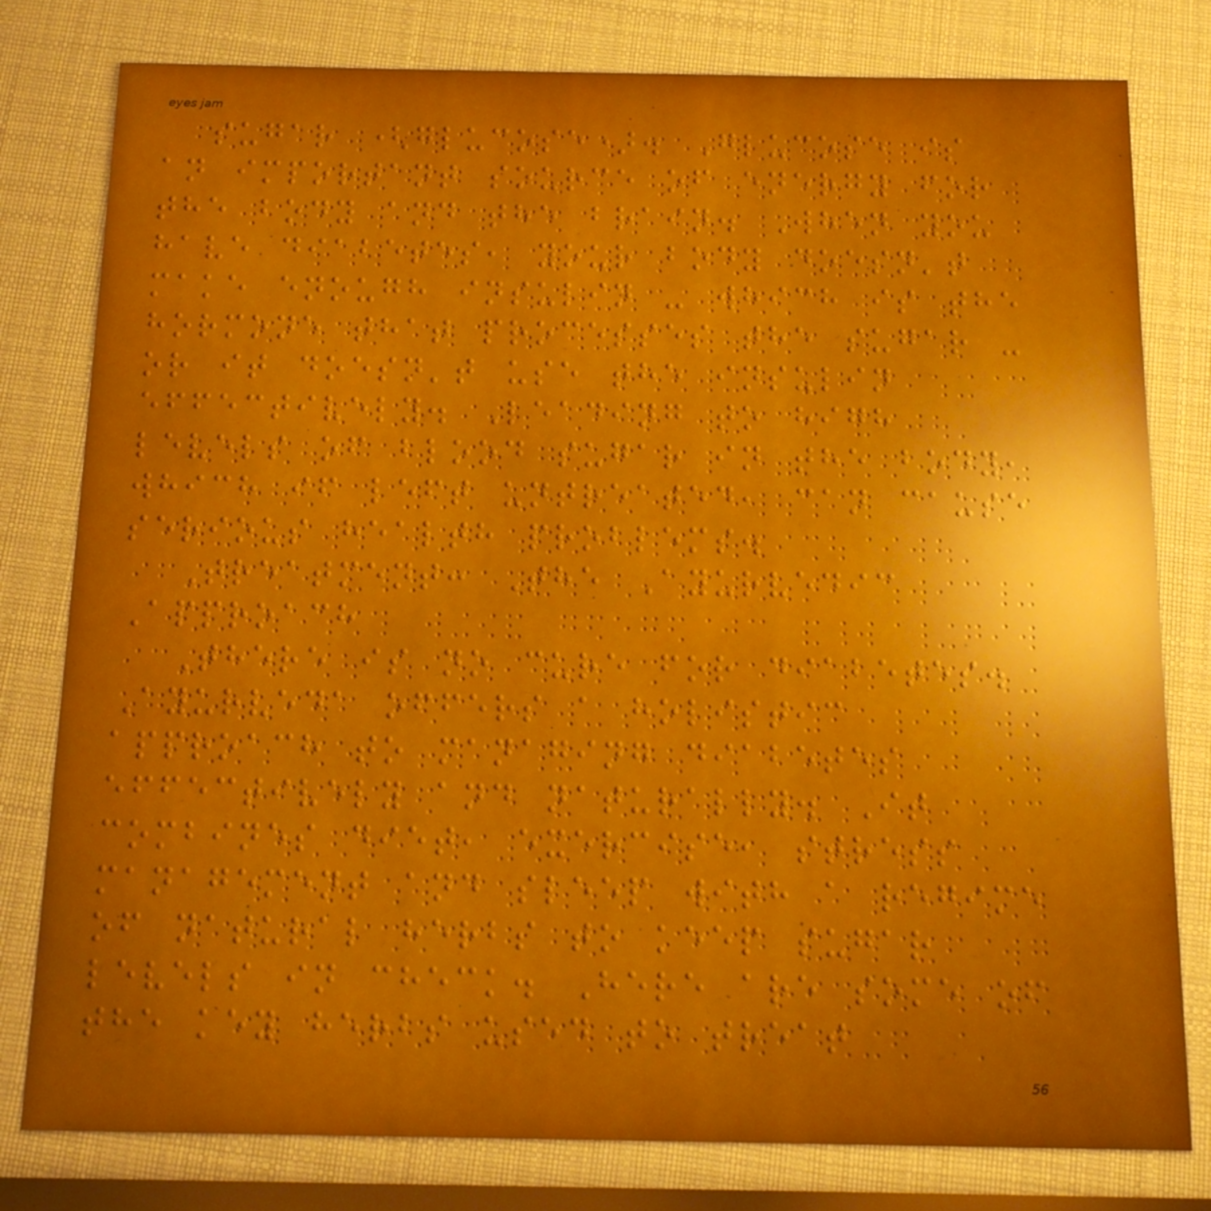sugar (glucose). Glucose is
an important source of energy for
the body and the brain. When you
have diabetes, your body doesn't
make enough insulin - which is the
hormone that processes the sugar -
or it doesn't use the insulin
effectively. Leading to high
levels of blood sugar in the body,
which if left untreated, can cause
serious health problems.
Treatment: The Ayurvedic
Approach
There is no cure for diabetes.
Ayurveda offers a holistic
approach to managing diabetes
effectively and naturally. It
combines diet, exercise, stress
management and sleep with a regime
of natural herbs to keep sugar
levels in check. Here are some of
the key herbs used to treat
